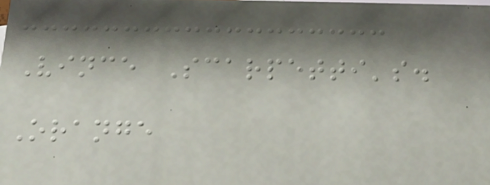Vince Scarpetti's.
Orange
